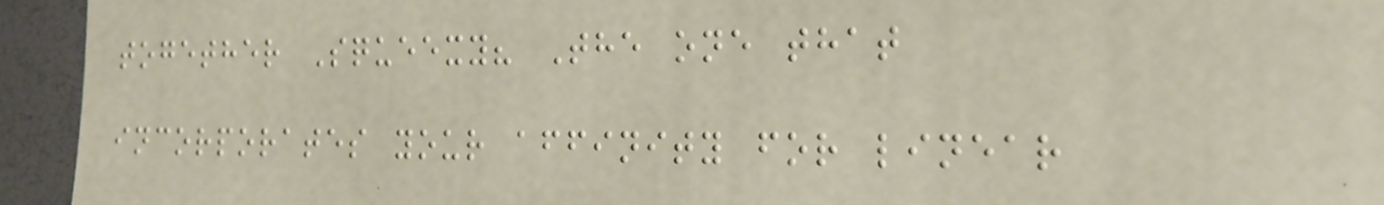together Squeexy? The one that
incorporates your affinity for linear
